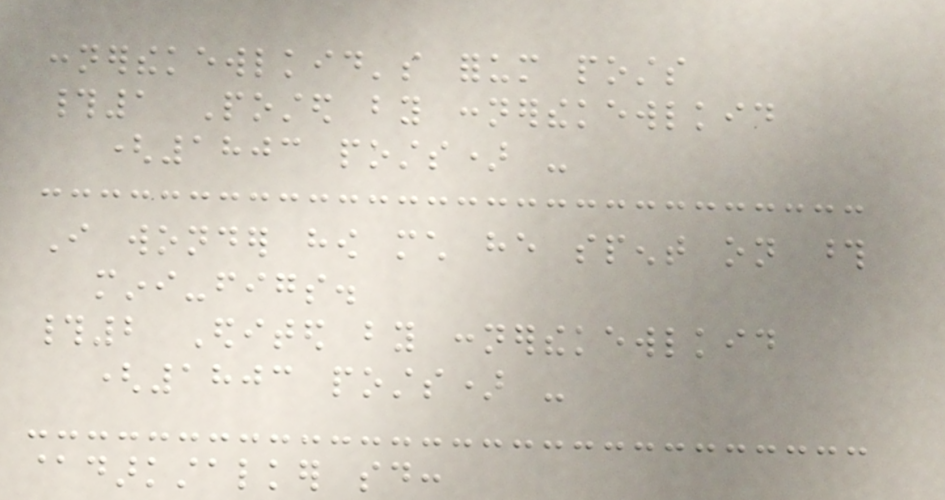connerthekewlkid's forum posts
#1 Posted by connerthekewlkid
(1803 posts) -
I wonder how much he spent on those
mini-figs.
#2 Edited by connerthekewlkid
(1803 posts) -
@darkstalker said:
